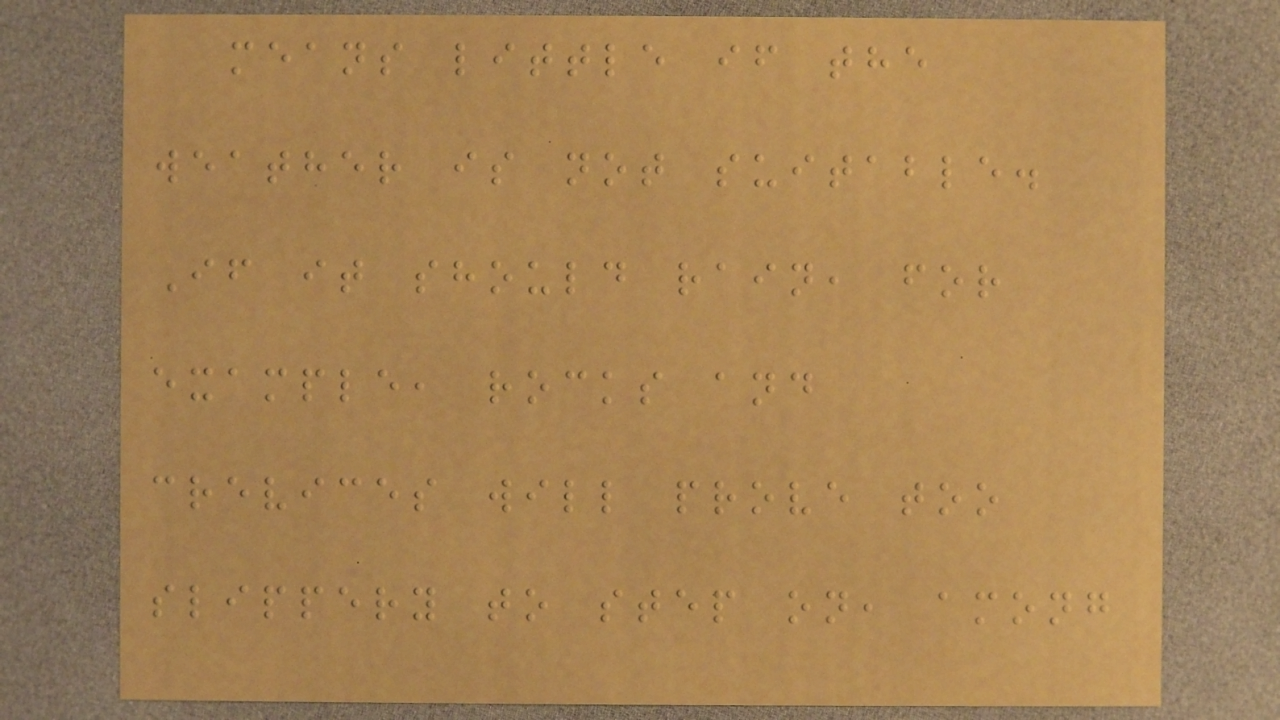means little if the
weather is not suitable.
If it should rain, for
example, rocks and
crevices will prove too
slippery to step on, among
